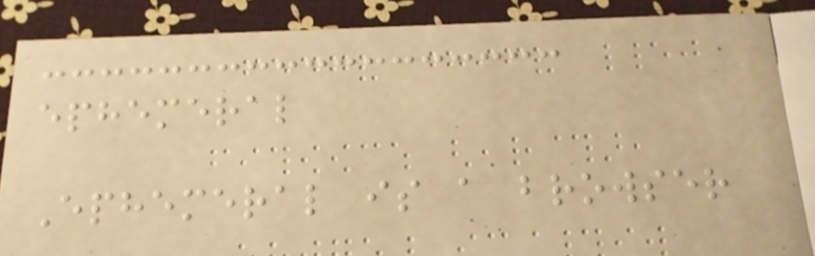ephemeral
Ephemeral is a browser
